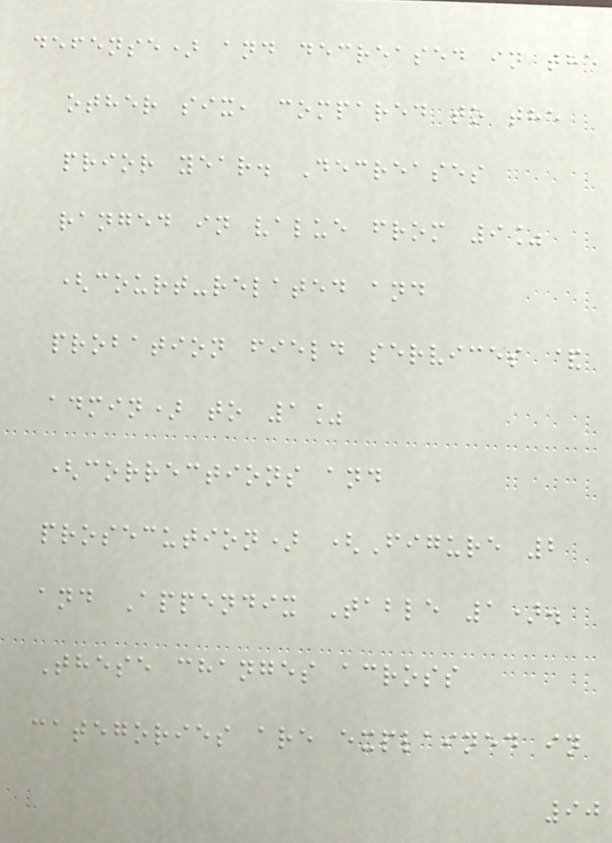defense) and decreased in the
other six, compared to the
prior year. Decreases
ranged in value from 9%
(court-related and
probation field services &
admin) to 1%
(corrections and
prosecution) (Figure 2
and Appendix Table 1).
These changes across
categories are explained in
90
